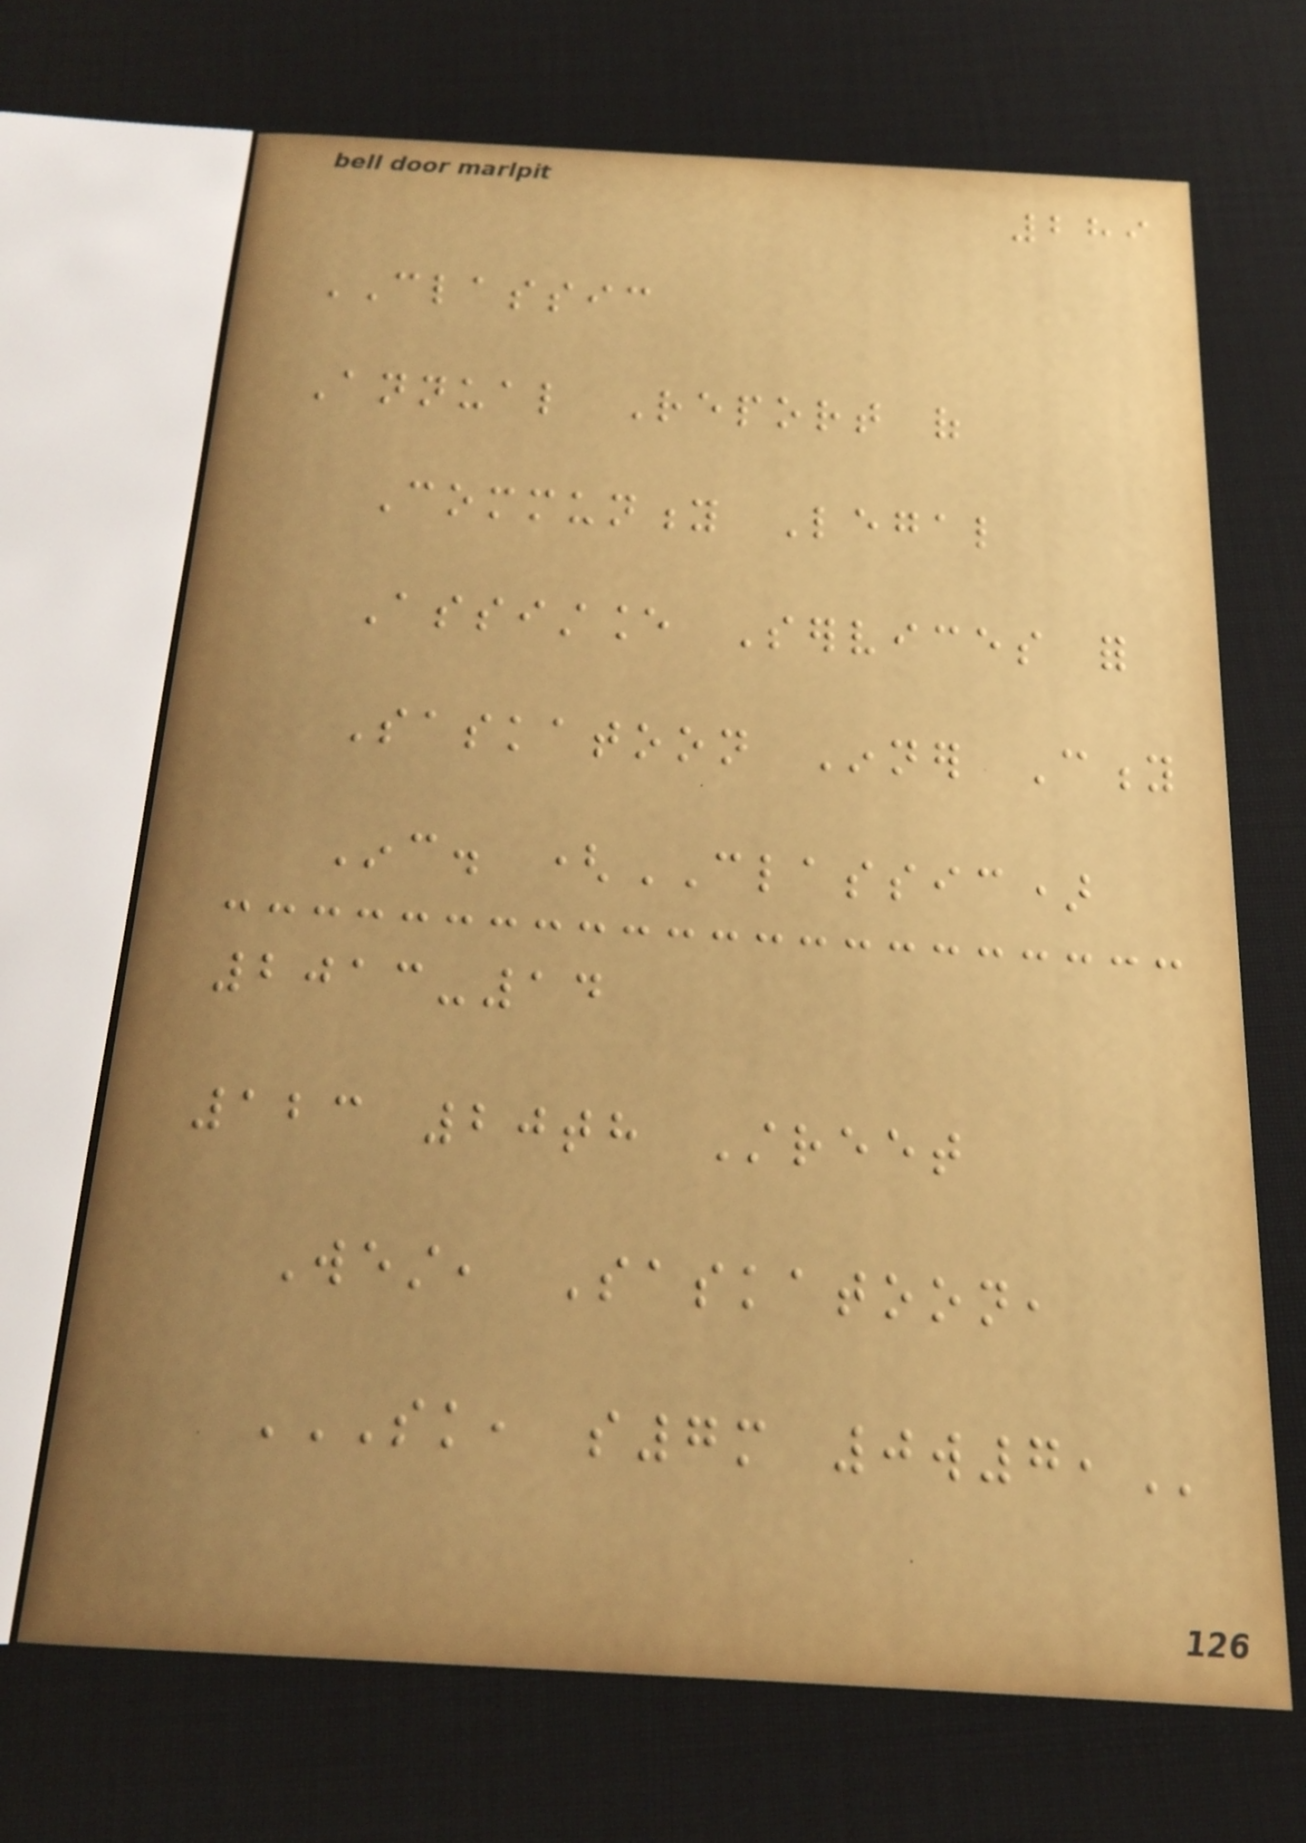289
CLASSIC
Annual Report of
Community Legal
Assistance Services for
Saskatoon Inner City
Inc. (CLASSIC)
2013-14
123 20th Street
West, Saskatoon,
SK, S7M 0W7,
